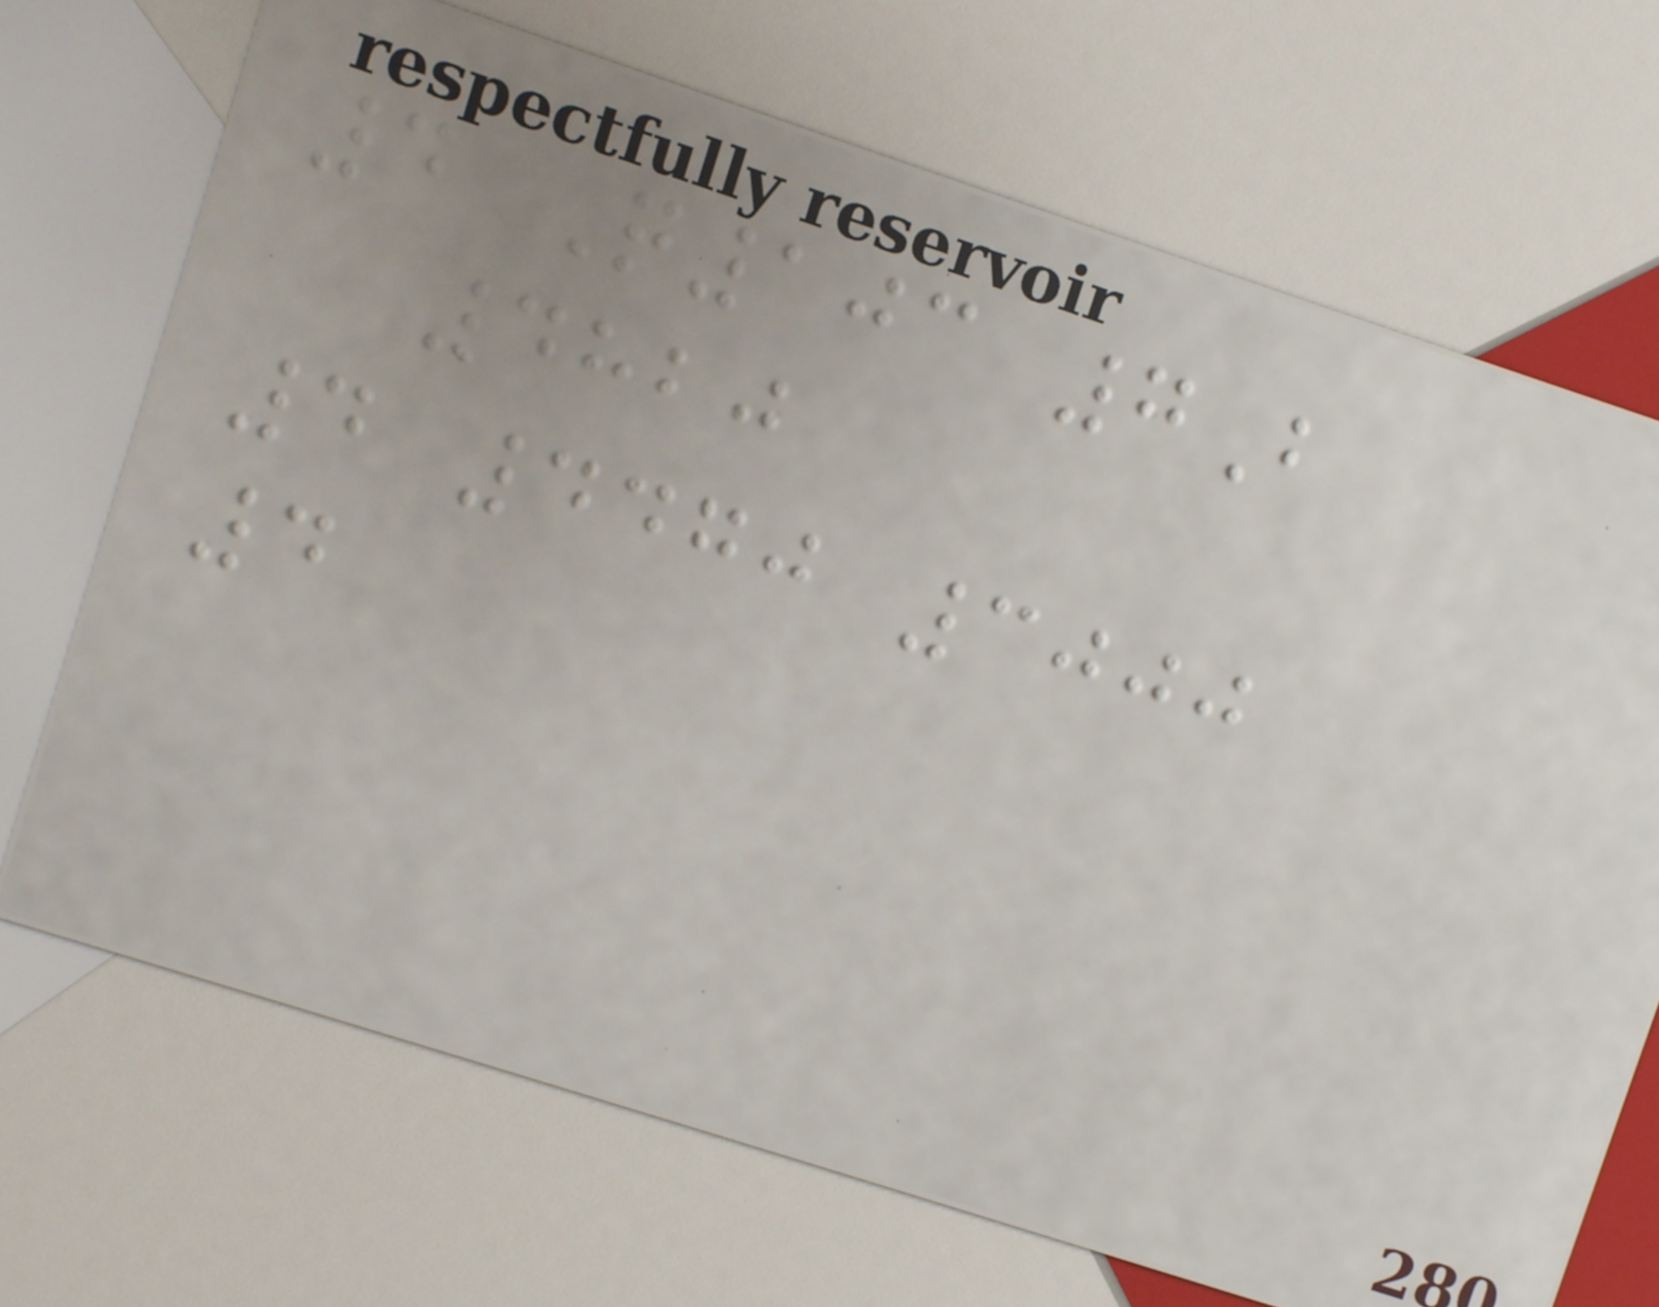4 Q103 7B
4820
4 4470 3000
4
